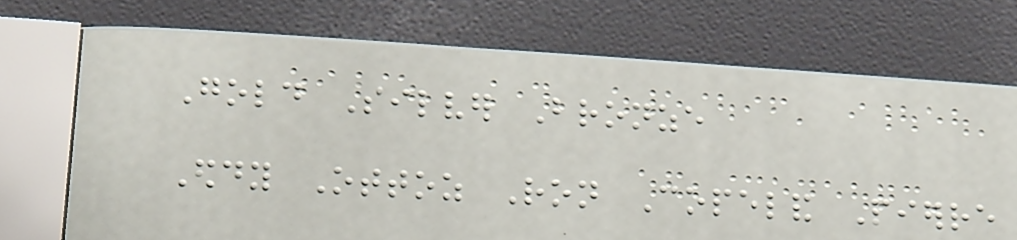Gold Silver Bronze
Eddy Ottoz Ron Copeland Pierre
